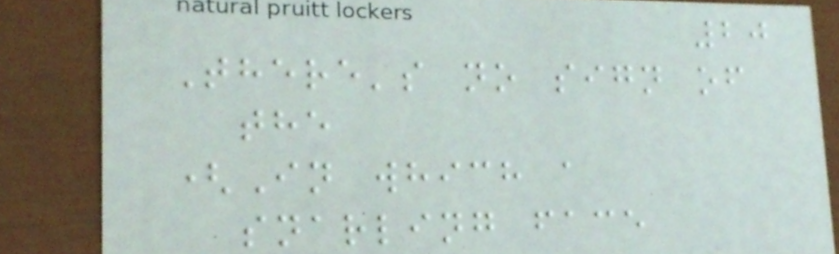20
There's no sign of
the
(In which a
snarling face
